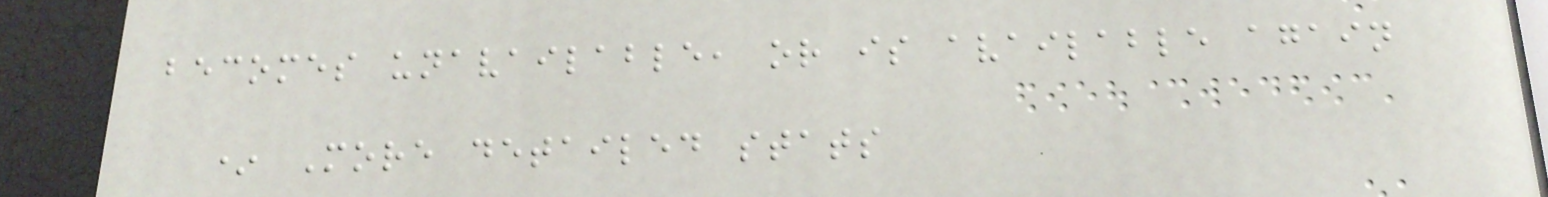becomes unavailable, or is available again
* More detailed stats
